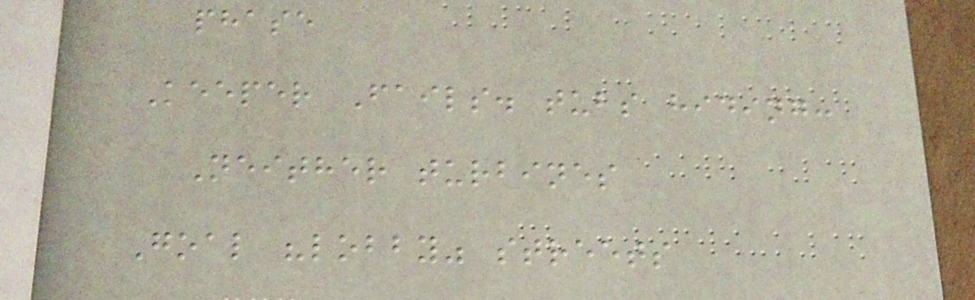phase
Keeper Fails. tubs hiding:
Neither turbines
Goal "lobby" streets
